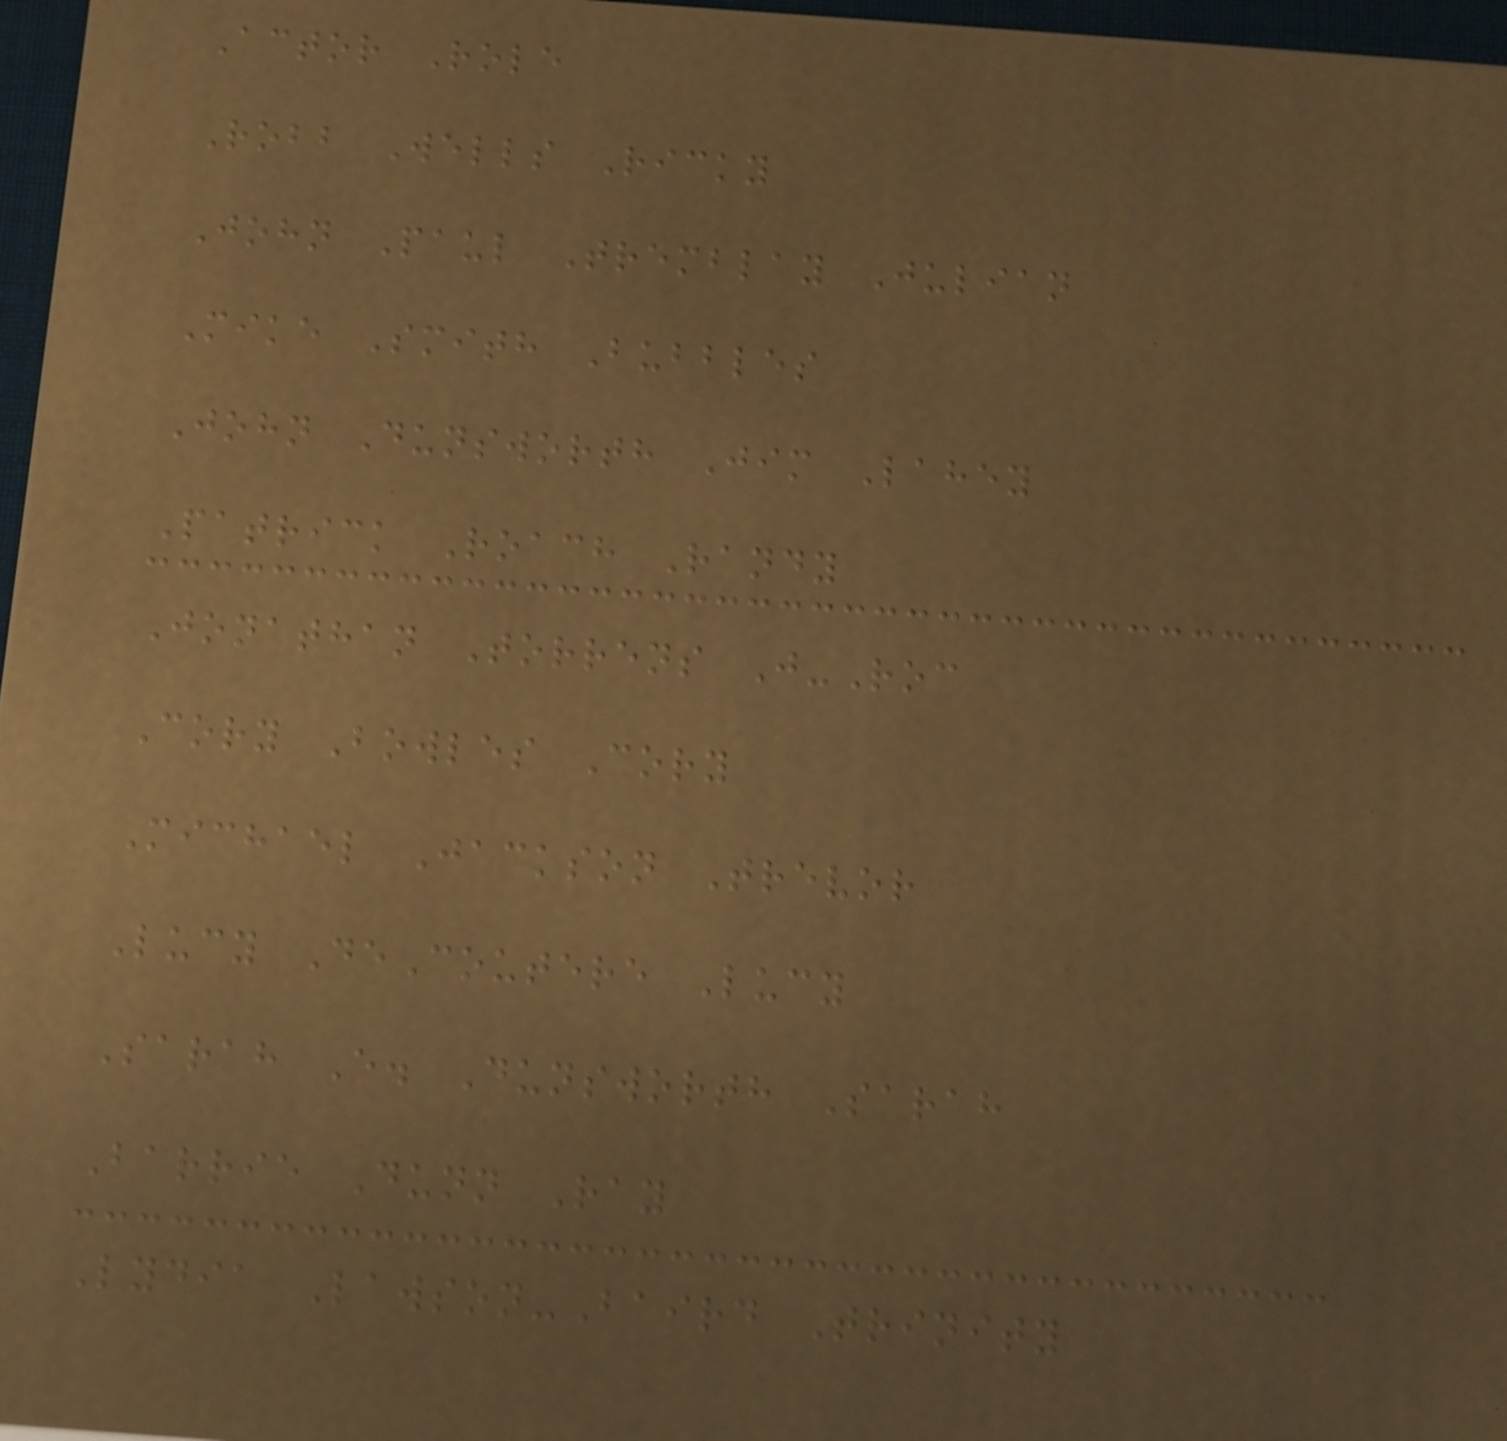Actor Role
Robb Wells Ricky
John Paul Tremblay Julian
Mike Smith Bubbles
John Dunsworth Jim Lahey
Patrick Roach Randy
Jonathan Torrens J-Roc
Cory Bowles Cory
Michael Jackson Trevor
Lucy DeCoutere Lucy
Sarah E. Dunsworth Sarah
Barrie Dunn Ray
Lydia Lawson-Baird Trinity
